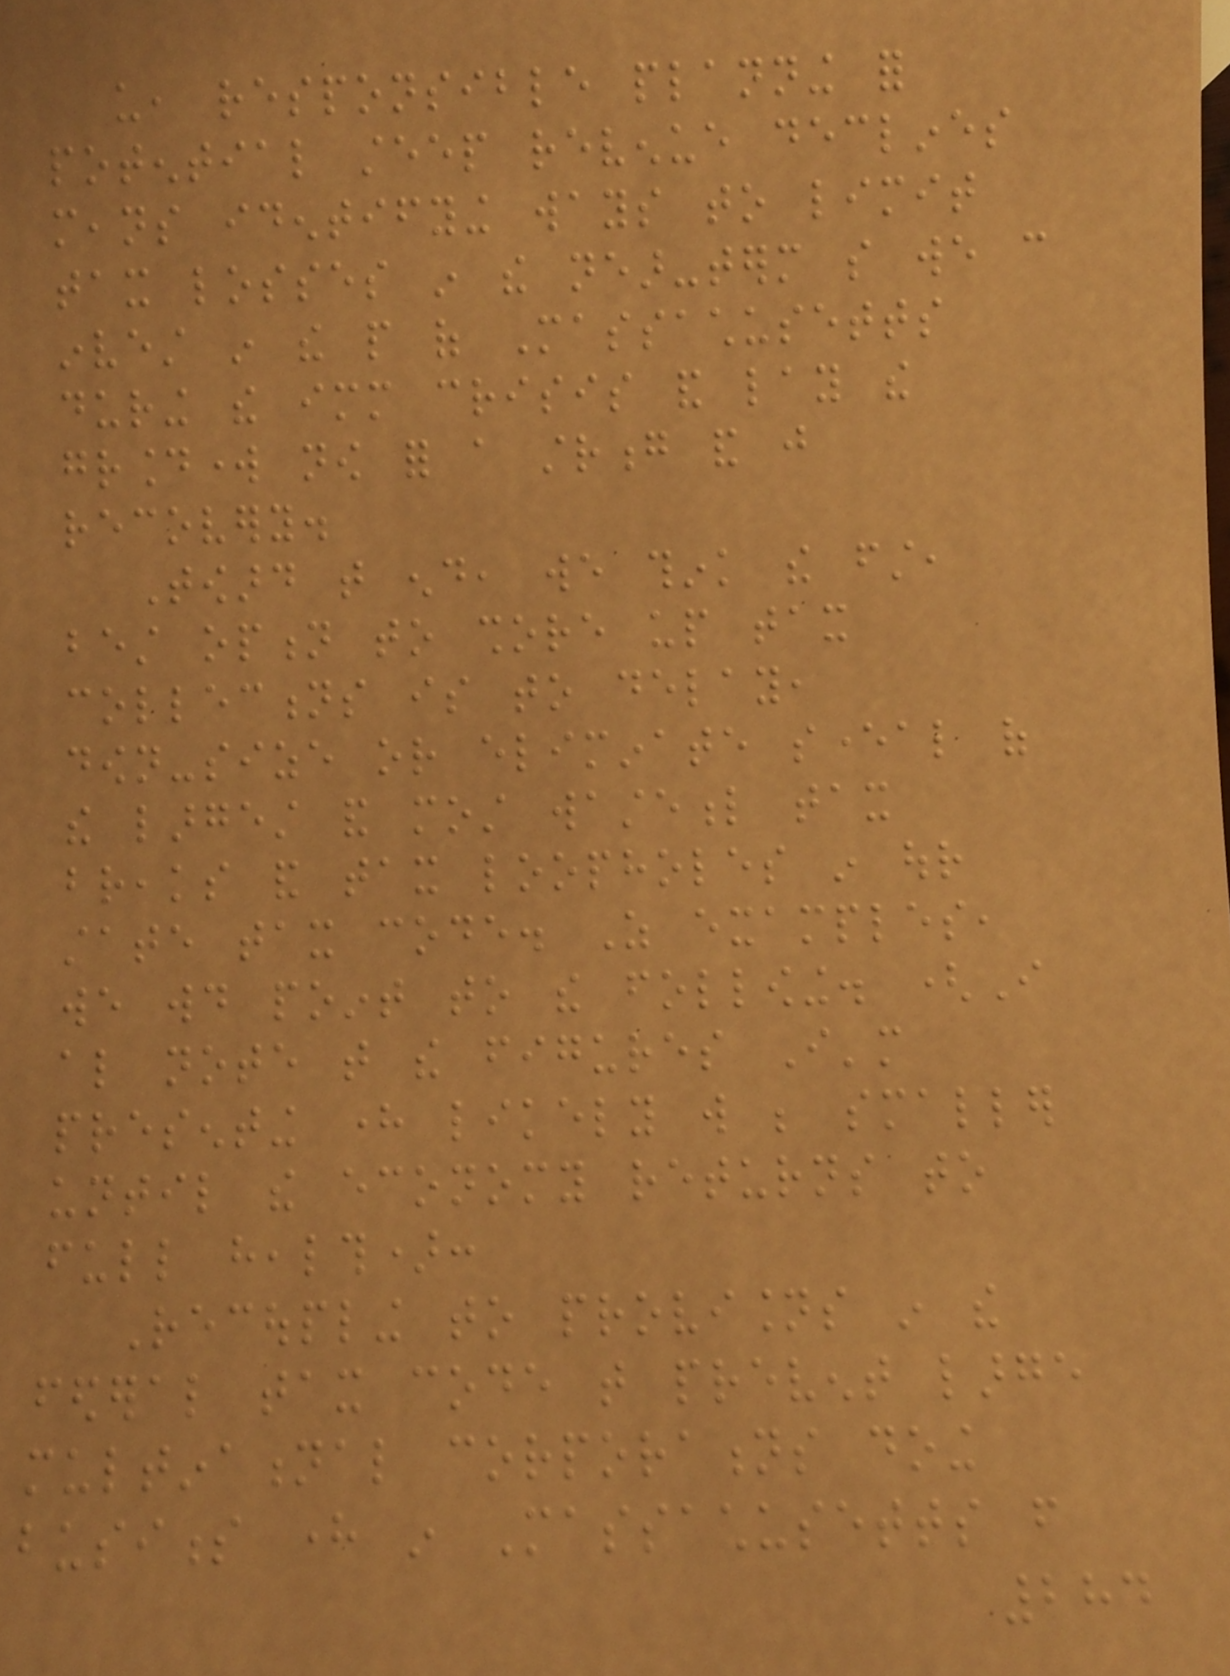us, responsible planning for
potential steep revenue declines
means identifying ways to limit
tax losses in the near-term so we can
invest in the people of Massachusetts
during the immediate crisis and lay the
groundwork now for a strong and just
recovery.
Toward that end, we think the first,
best option to shore up tax
collections is to delay,
down-size or eliminate several of
the largest and most wasteful tax
breaks and tax loopholes in our
state tax code. As examples,
we would point to the following. (I
also note that the figures I'm
presenting here likely will be smaller
until the economy returns to
full health):
Recoupling to provisions in the
federal tax code that prevent large
multinational corporations doing
business here in Massachusetts from
284
